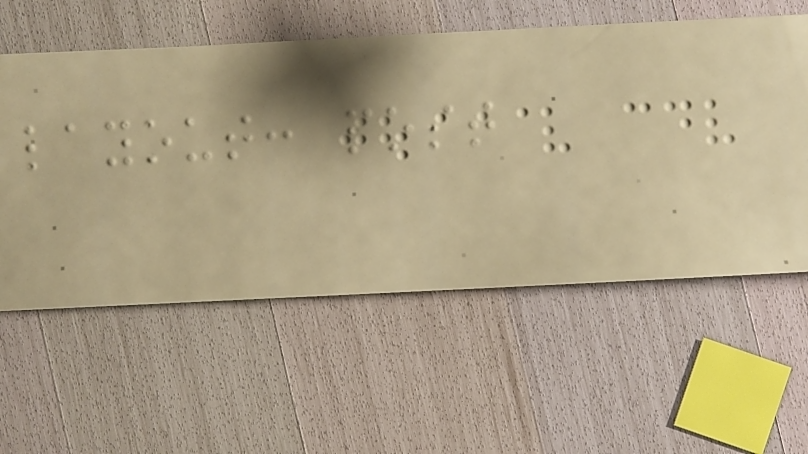layout: post
